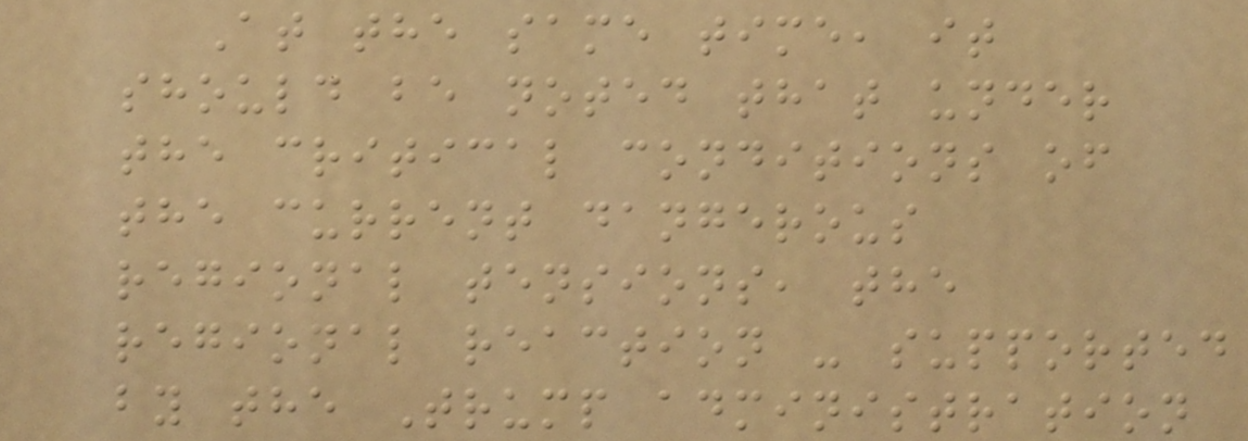At the same time, it
should be noted that under
the critical conditions of
the current dangerous
regional tensions, the
regional reaction - supported
by the Trump administration
